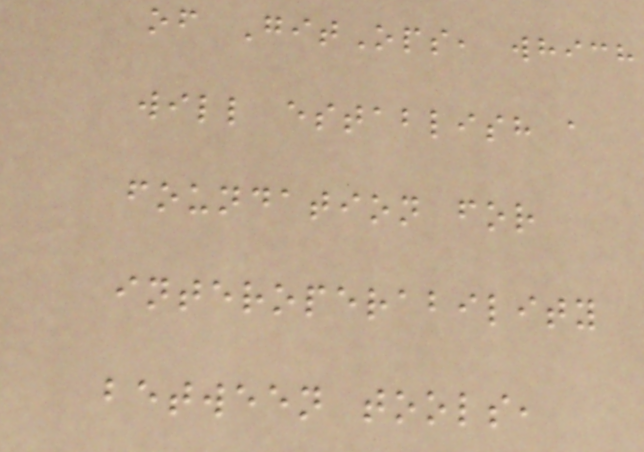of GitOps, which
will establish a
foundation for
interoperability
between tools,
